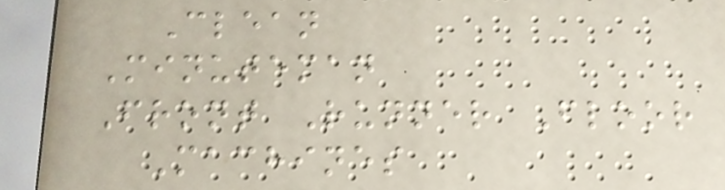Clean
Minuteman
Front Runner Floor
Machines
